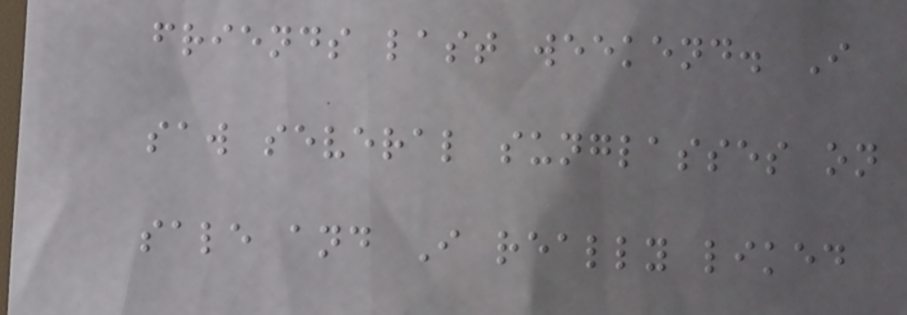friends last weekend. I
saw several sunglasses on
sale and I really liked
